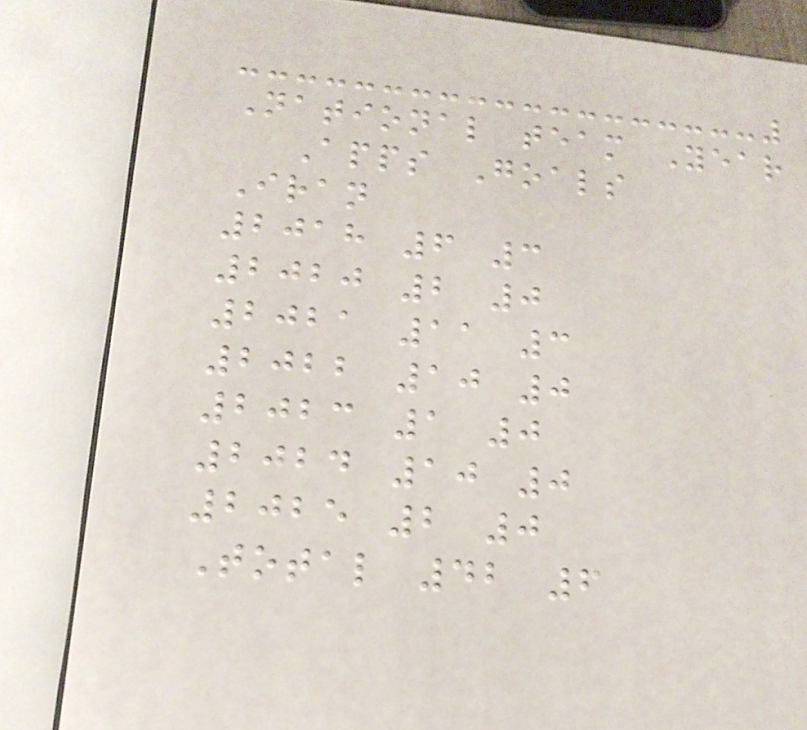National team Year
Apps Goals
Iran
2018 6 3
2020 2 0
2021 11 3
2022 10 0
2023 1 0
2024 10 0
2025 2 0
Total 42 6
